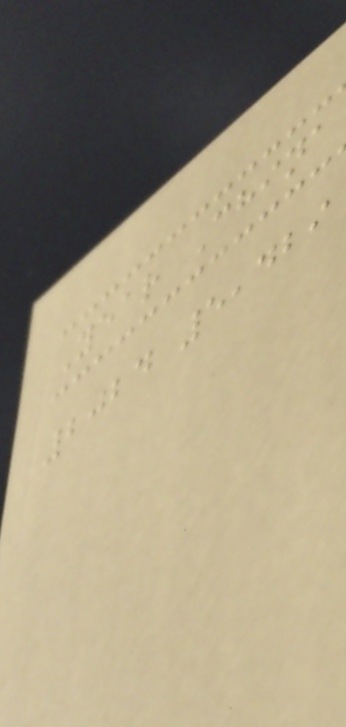Year China
2024 5,429
